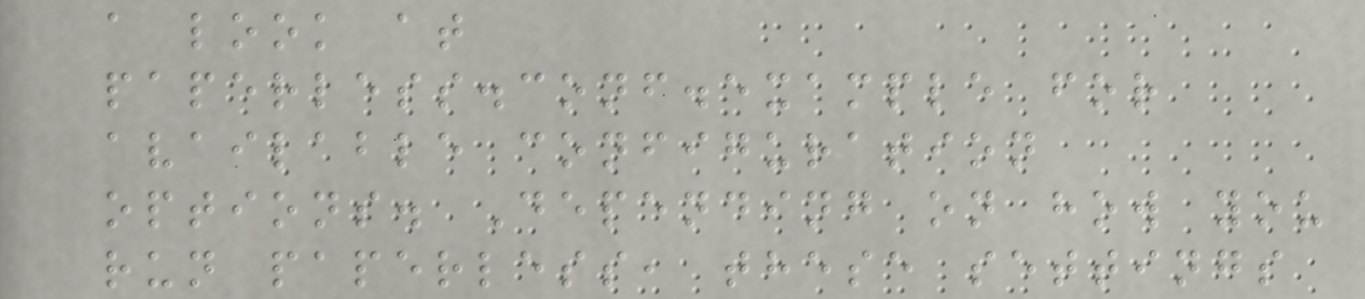a look at
paperless.conf.example for
available configuration
options. Depending on how you
run paperless, these settings
